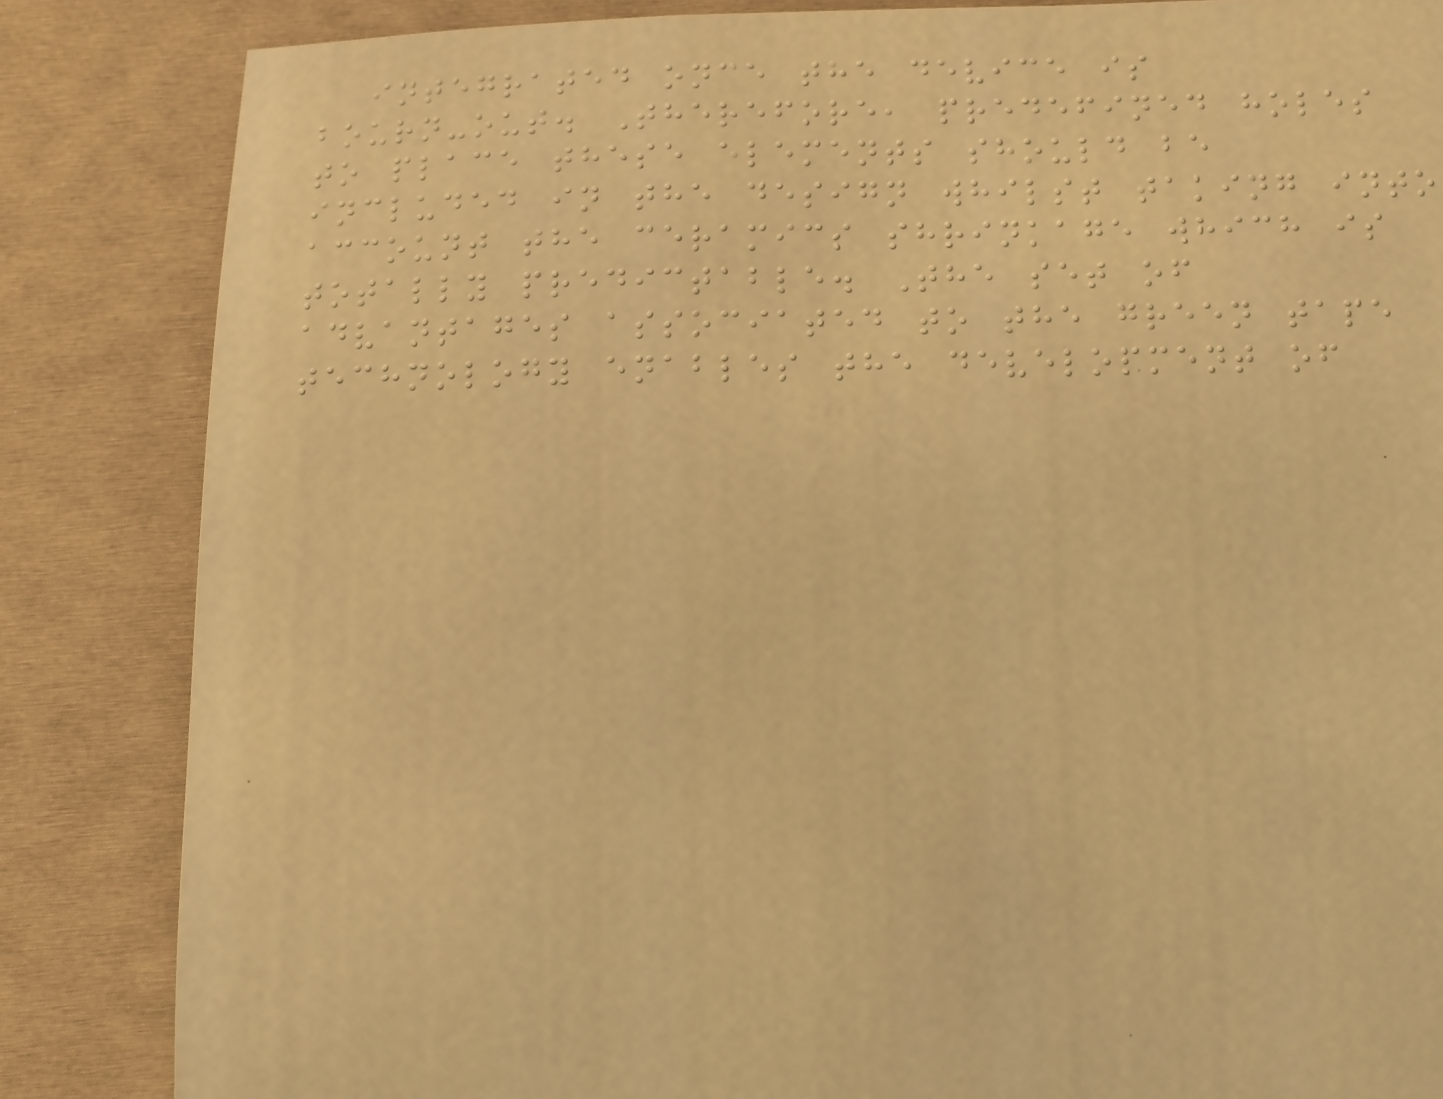integrated once the device is
bourn-out. Therefore, predefined holes
to place these elements should be
included in the design whilst taking into
account the ceramics shrinkage which is
totally predictable. The set of
advantages associated to the green tape
technology enables the development of
